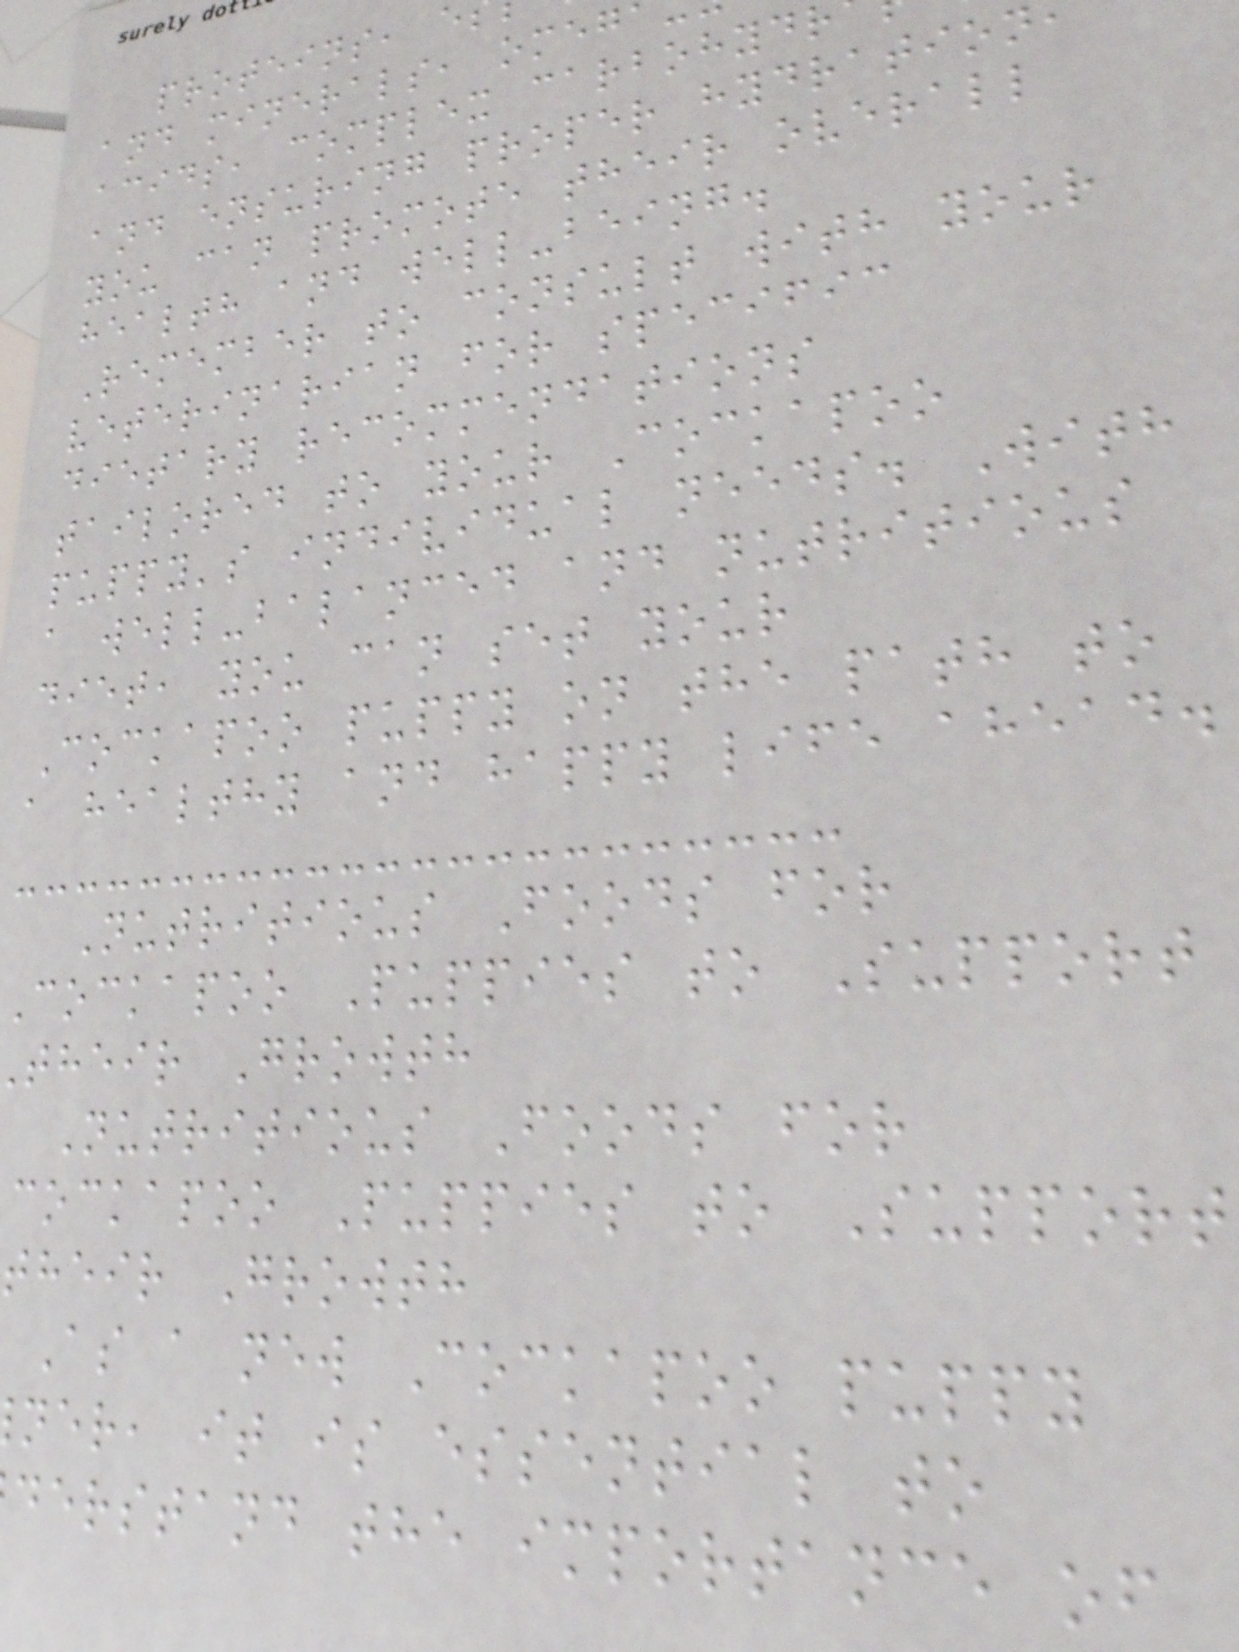proteins, e
and minerals, omeg
acids, complex carbohydr
and ensuring proper hydration
you can promote their overall
health and well-being.
Remember to consult with your
veterinarian for specific
dietary recommendations
tailored to your Cockapoo
puppy's individual needs. With
a well-balanced and nutritious
diet, you can set your
Cockapoo puppy on the path to
a healthy and happy life ahead.
Nutritious Foods for
Cockapoo Puppies to Support
their Growth
Nutritious Foods for
cockapoo Puppies to Support
their Growth
As a new Cockapoo puppy
ner, it is essential to
derstand the importance of
